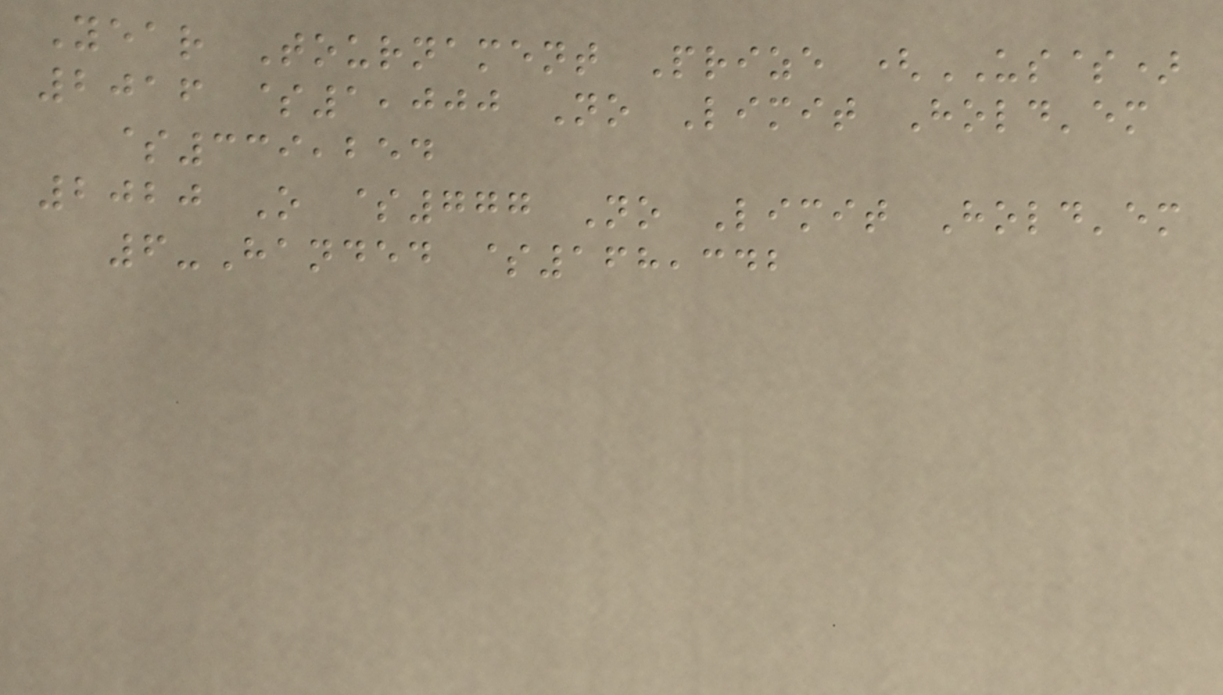Year Tournament Prize (US$)
2016 $1,000 No Limit Hold'em
$339,254
2020 O $777 No Limit Hold'em
6-Handed $168,342
